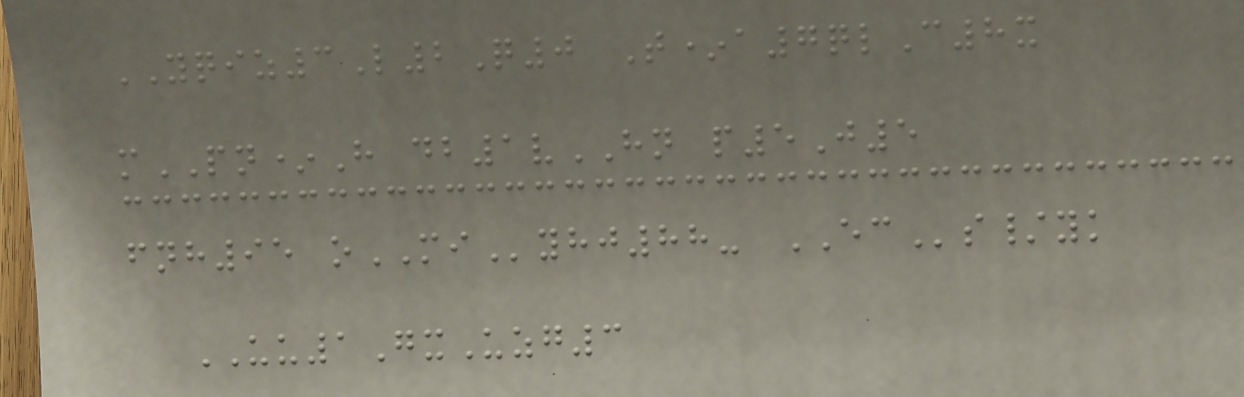YQIZ3L2Q0 T*a7qlC8x
mPN*H db1vHN p5J5
fnh95 oMIyhj88- ECs/yk
UU1GxUzg3
